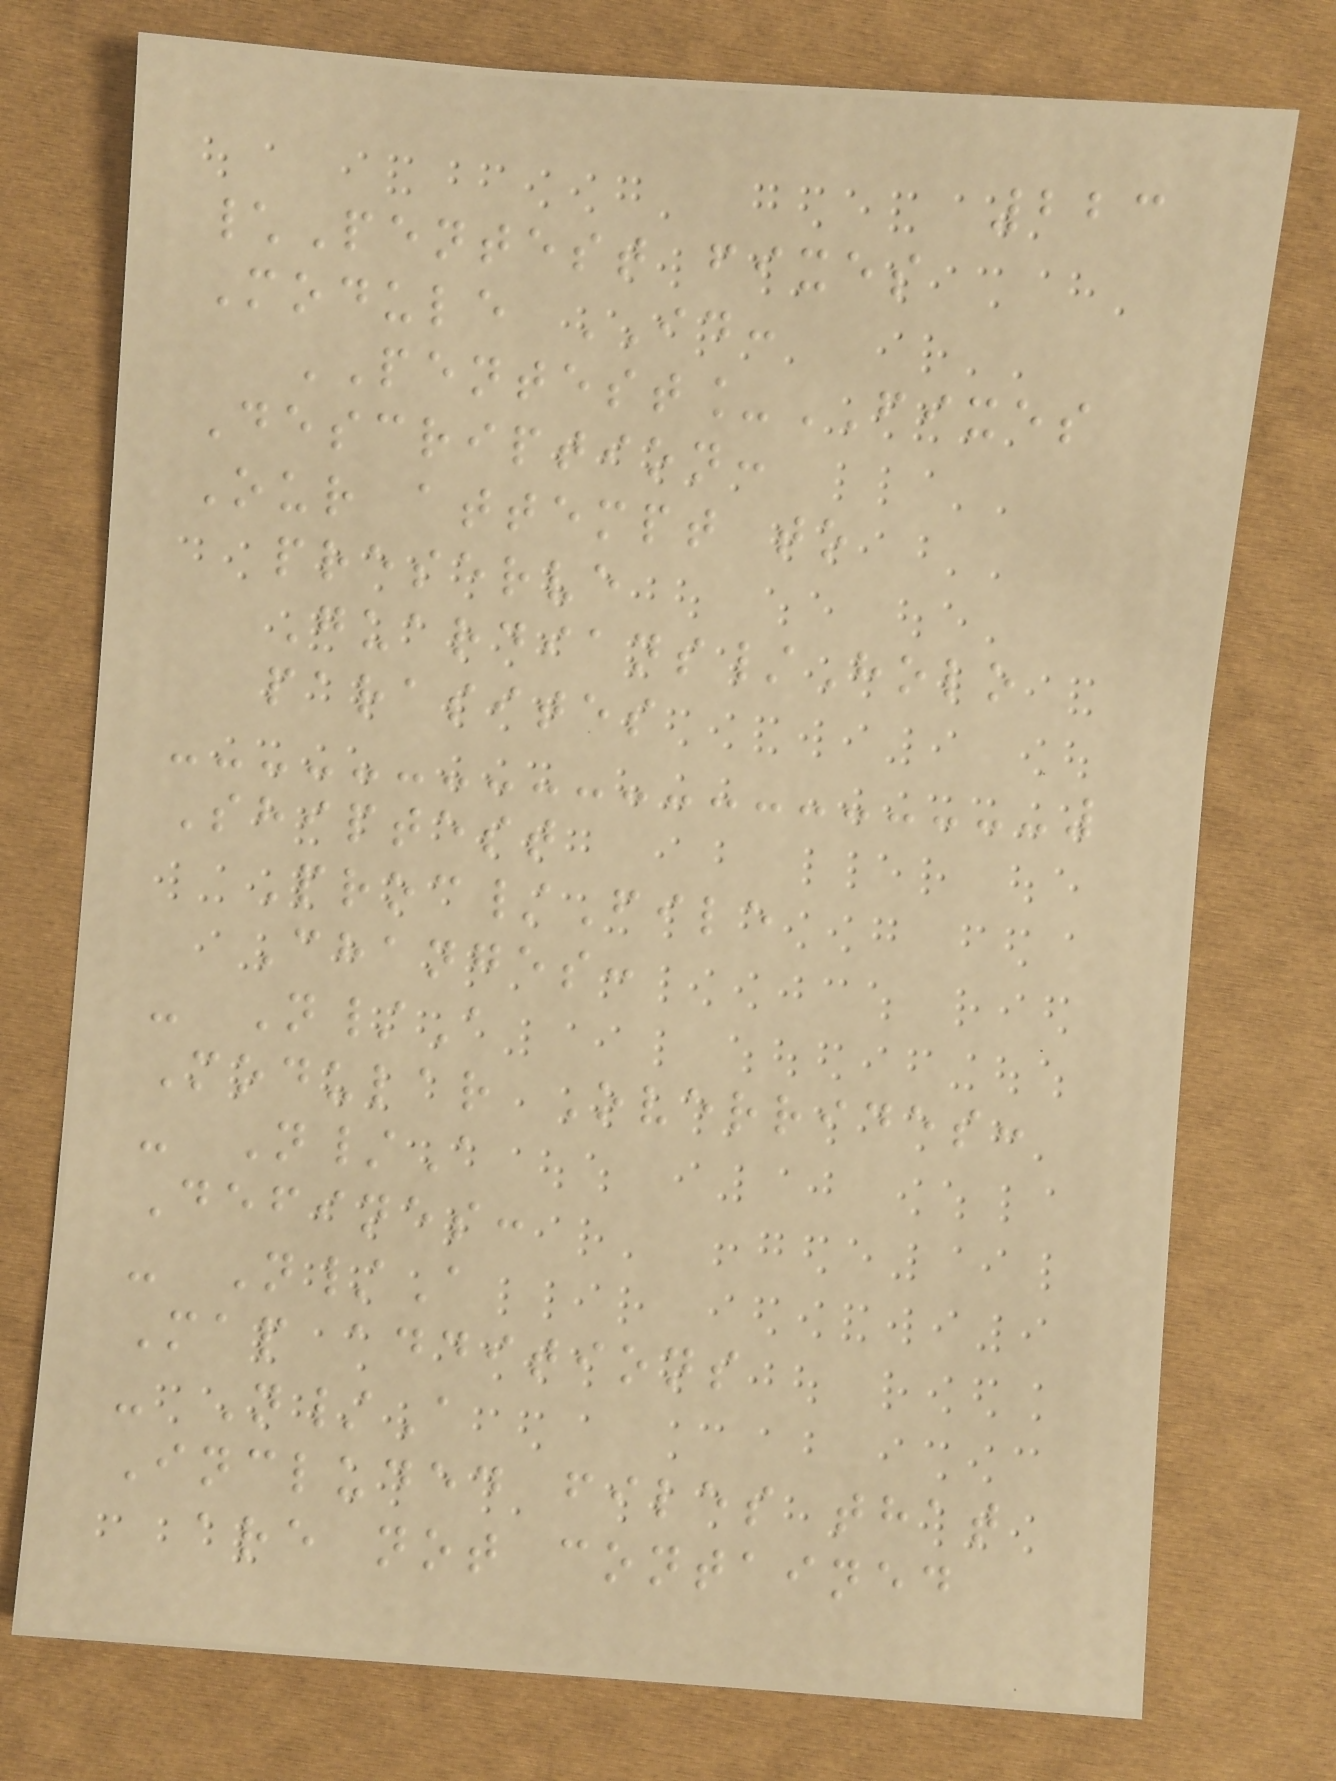223
\Pentest fixes
Module ID:
PENTEST_FIXES
Description:
Our attempt to
preserve
Guardians/Holo
parasites
Shiptest
Proc/File
Changes:
- N/A
Modular Overrides:
- N/A
Defines:
- N/A
Map additions
- N/A
Included files that
are not contained
